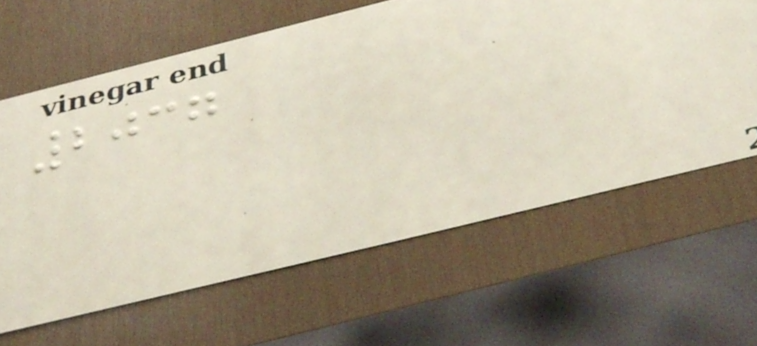2037
